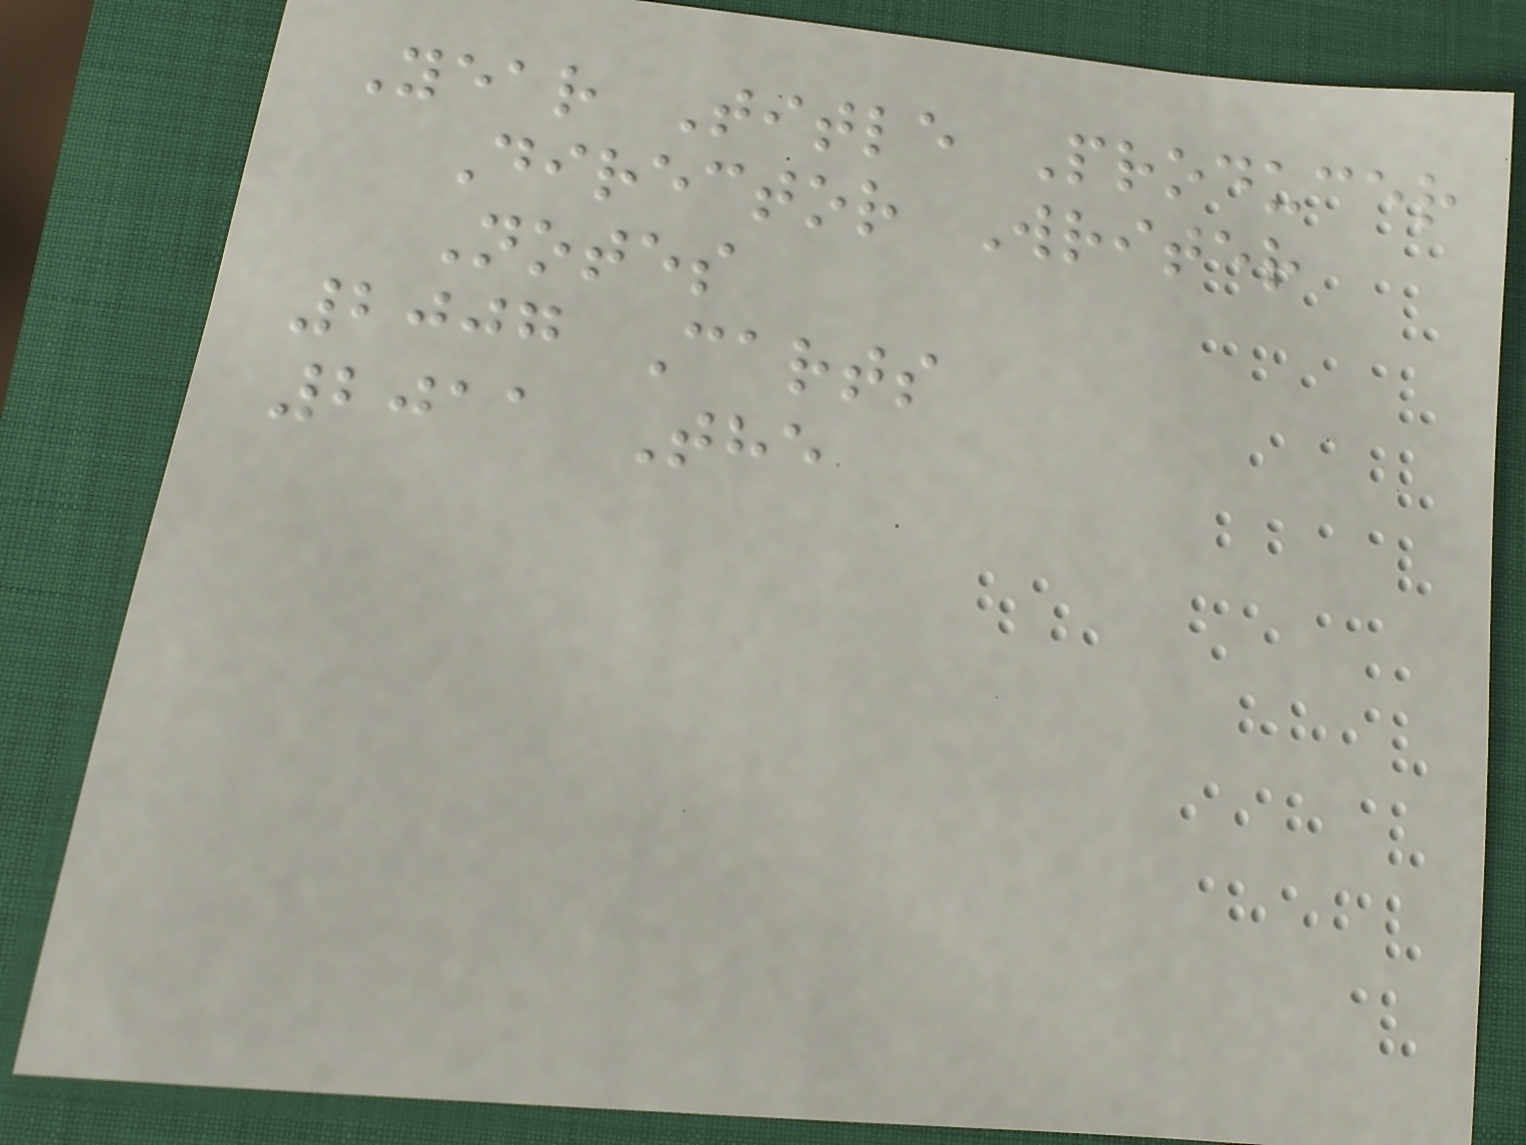Year Title Producer
Director Writer
Notes
2007 Carts
2011 The
